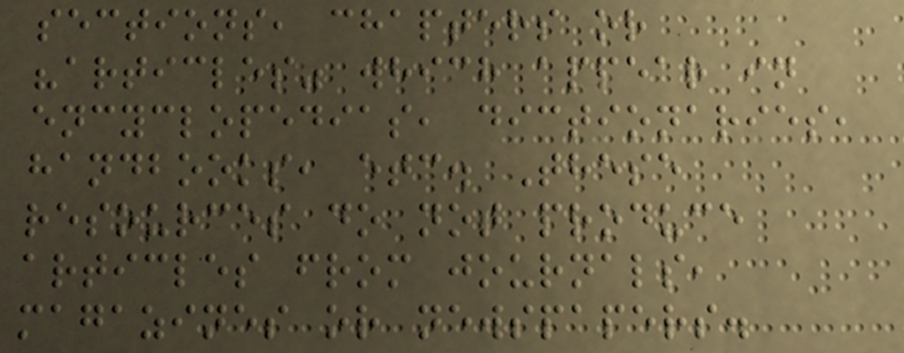sections, chapters or
"articles" which appear in
encyclopedias, dictionaries,
handbooks, etc. These
resources do not produce
articles from journals,
magazines or newspapers.
